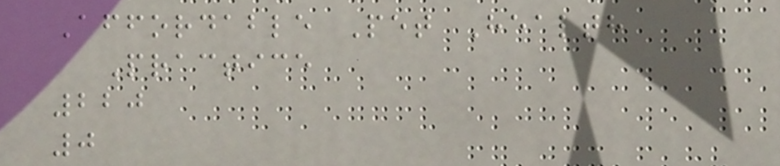Affordable Pet Health
Practice
220
0
